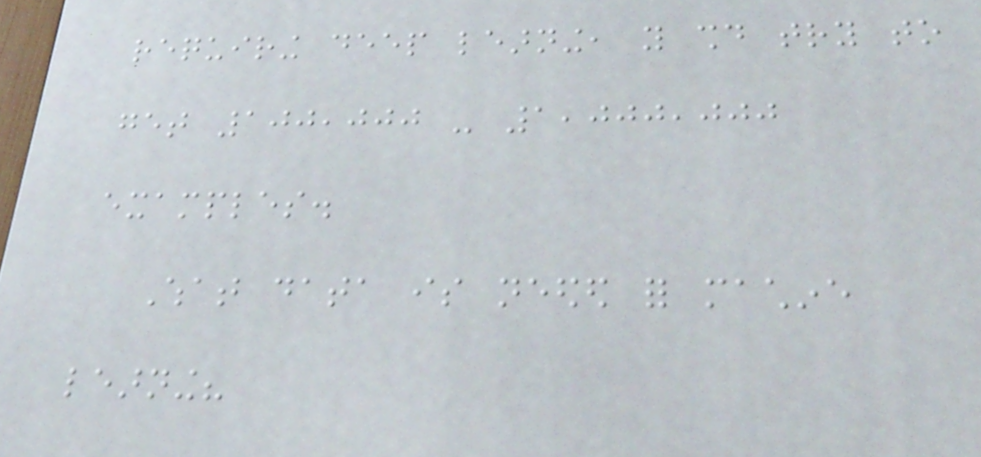requiring deep learning, you should try to
get 100,000 - 1,000,000
examples.
What data is needed for machine
learning?
